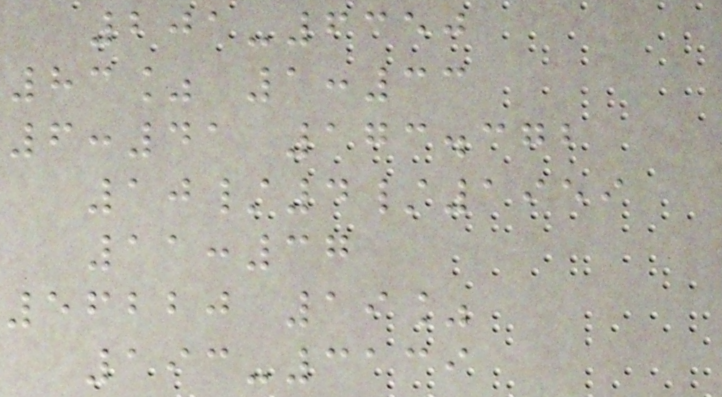201-6350
83% 1:33
6:41 173.372
10/4/1959
11:37
56220 19%
193-3139
